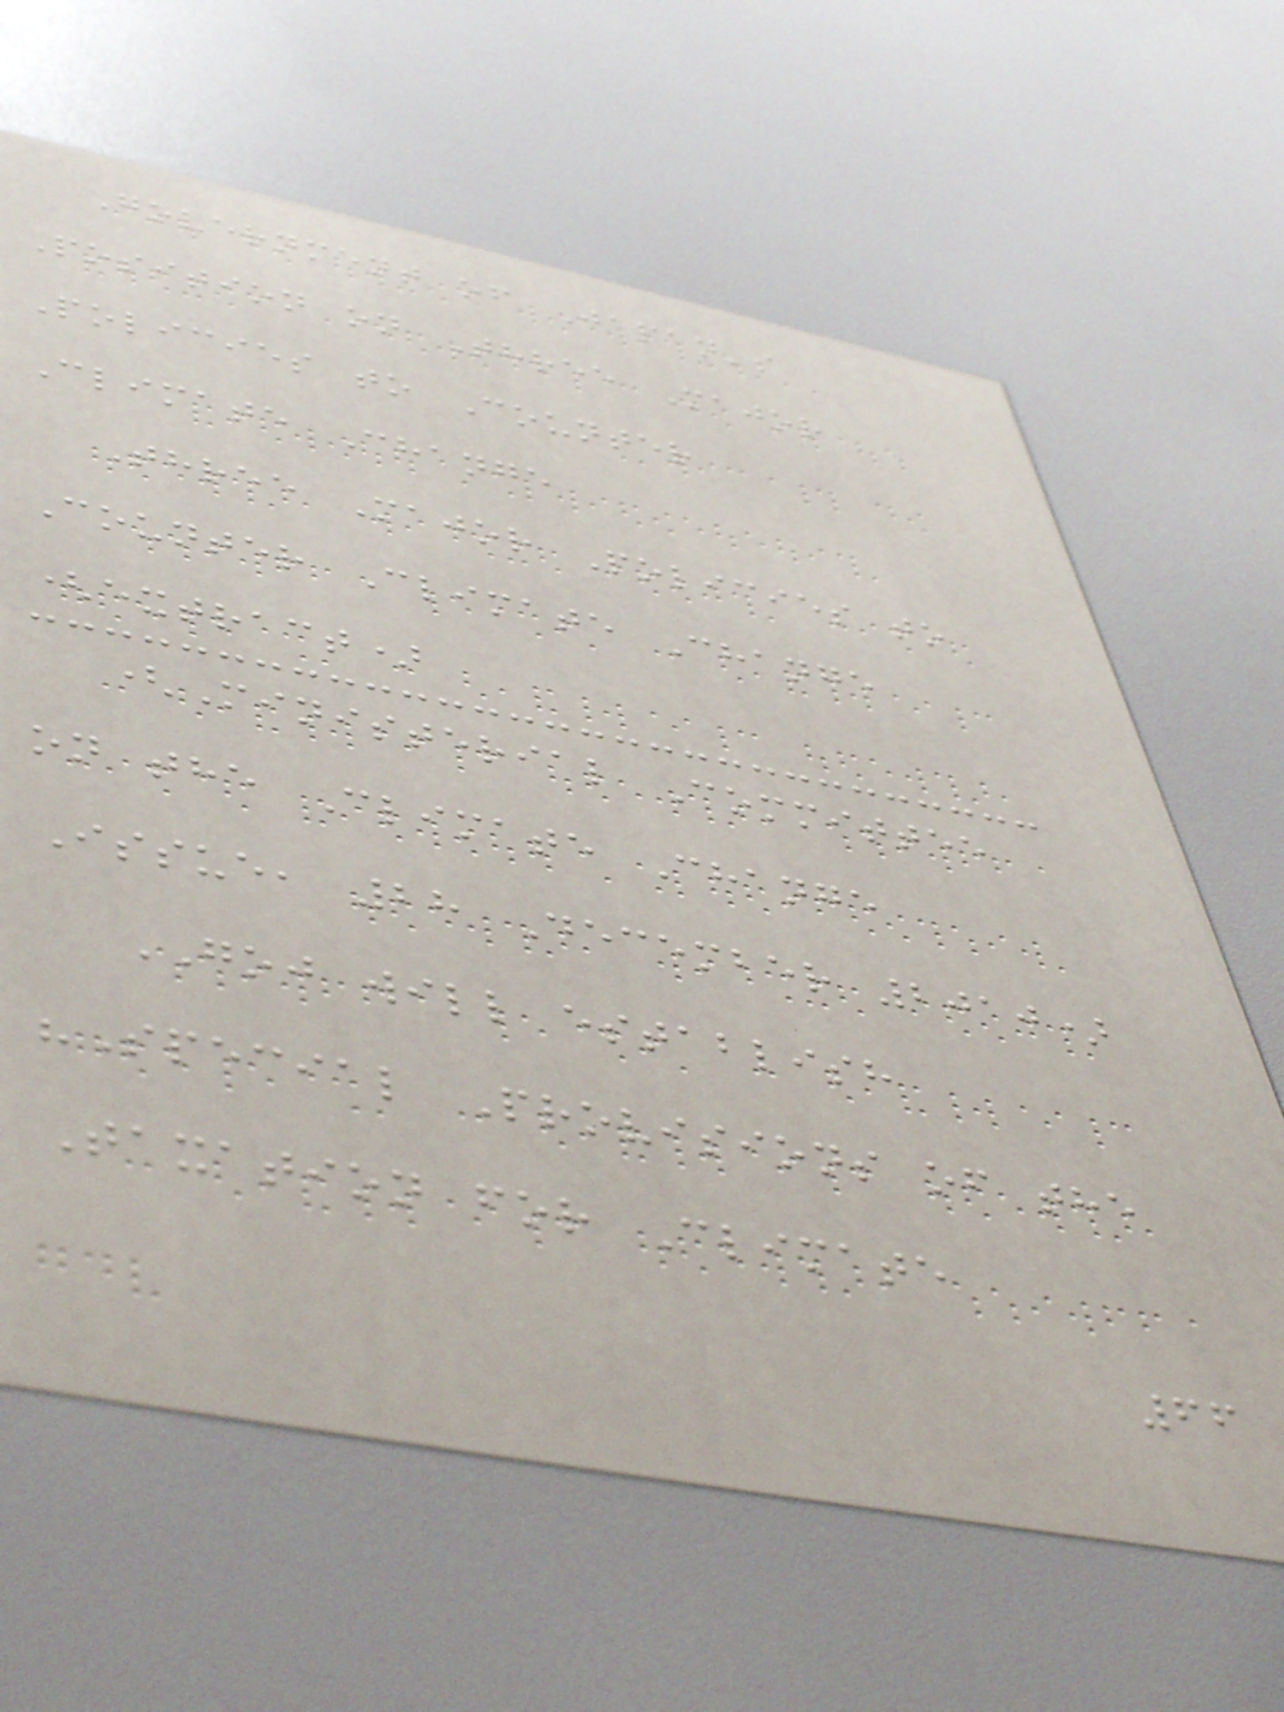Government of Japan's
Position on Three Major
Policies to Counter
Climate Change
Three Major Policies to
Counter Climate Change
(extract)
(Ministerial Committee
on the Climate Change
Issue, 28 December 2010)
GOJ will establish
"Special Provisions of the
Taxation for Climate
66
